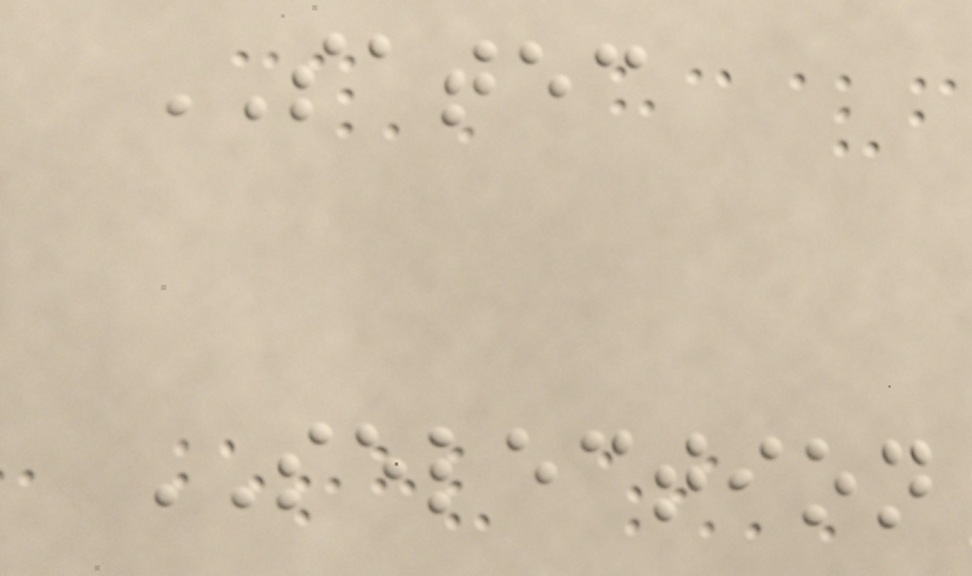SATEC
SELECTION
